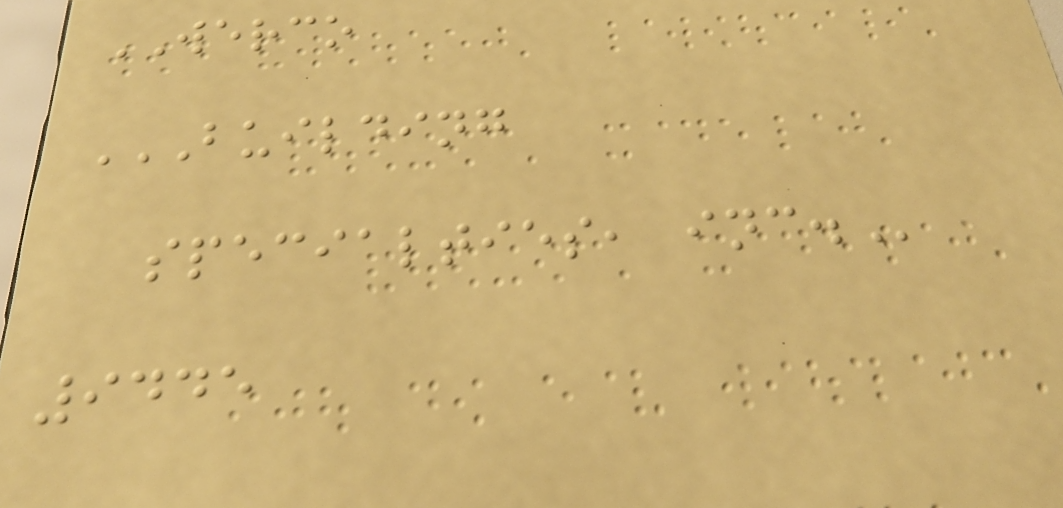WERCO
BUILDING
SPECIALTIES, INC.
9445
